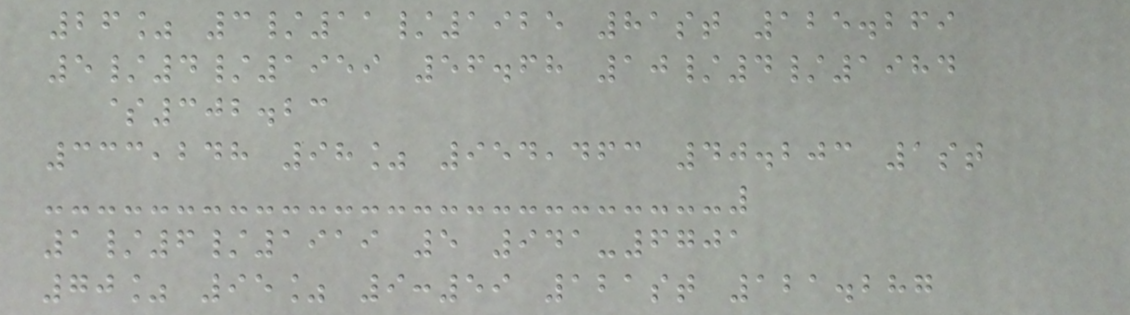26% 3/11/1925 81st 125.269
5/4/1959 56.68 10/4/1984
$302.23
333,248 98% 954,463 40.203 1st
1/6/1919 5 941-6701
70% 95% 9:59 121st 121.287
